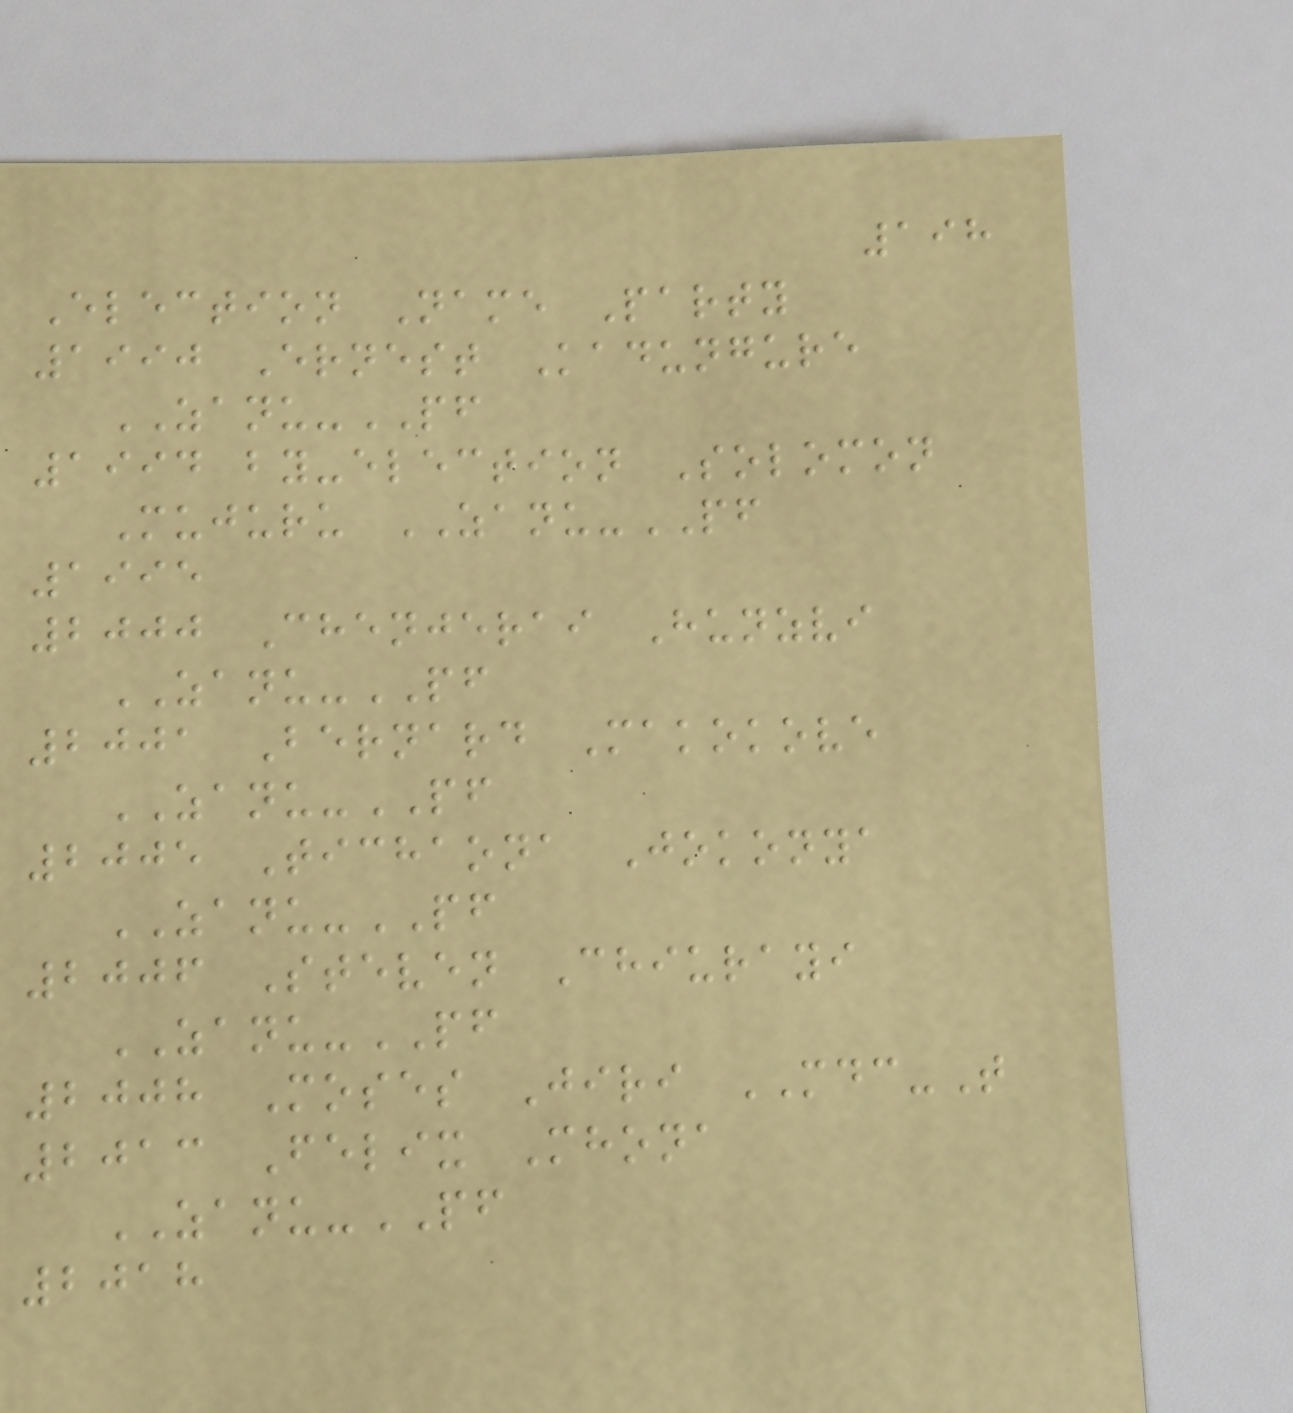198
Election Name Party
1990 Ernest Kadungure
ZANU-PF
1994 by-election Solomon
Mujuru ZANU-PF
1995
2000 Chenjerai Hunzvi
ZANU-PF
2001 Bernard Makokove
ZANU-PF
2005 Tichaona Jokonya
ZANU-PF
2006 Steven Chiurayi
ZANU-PF
2008 Moses Jiri MDC-T
2013 Felix Mhona
ZANU-PF
2018
